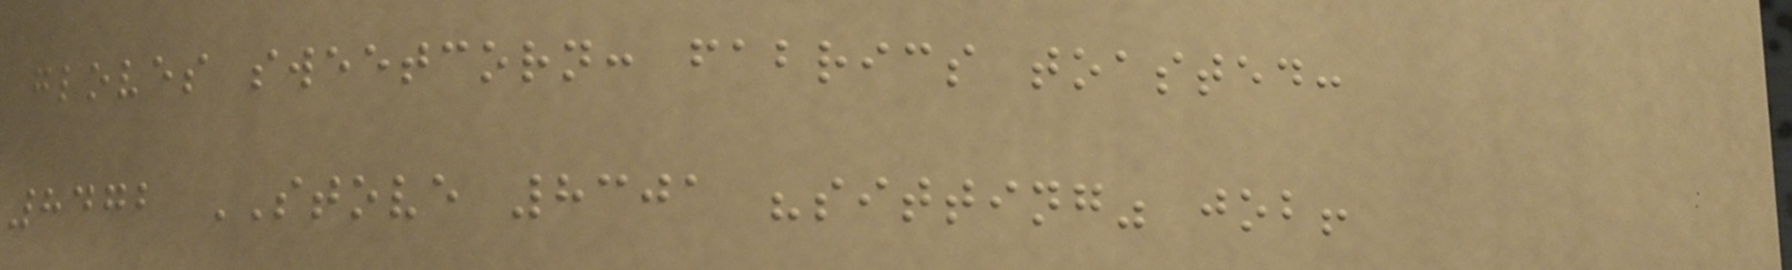gloves sweetcorn: fabrics toasted:
8472 STOVE 8301 "sitting" job!
